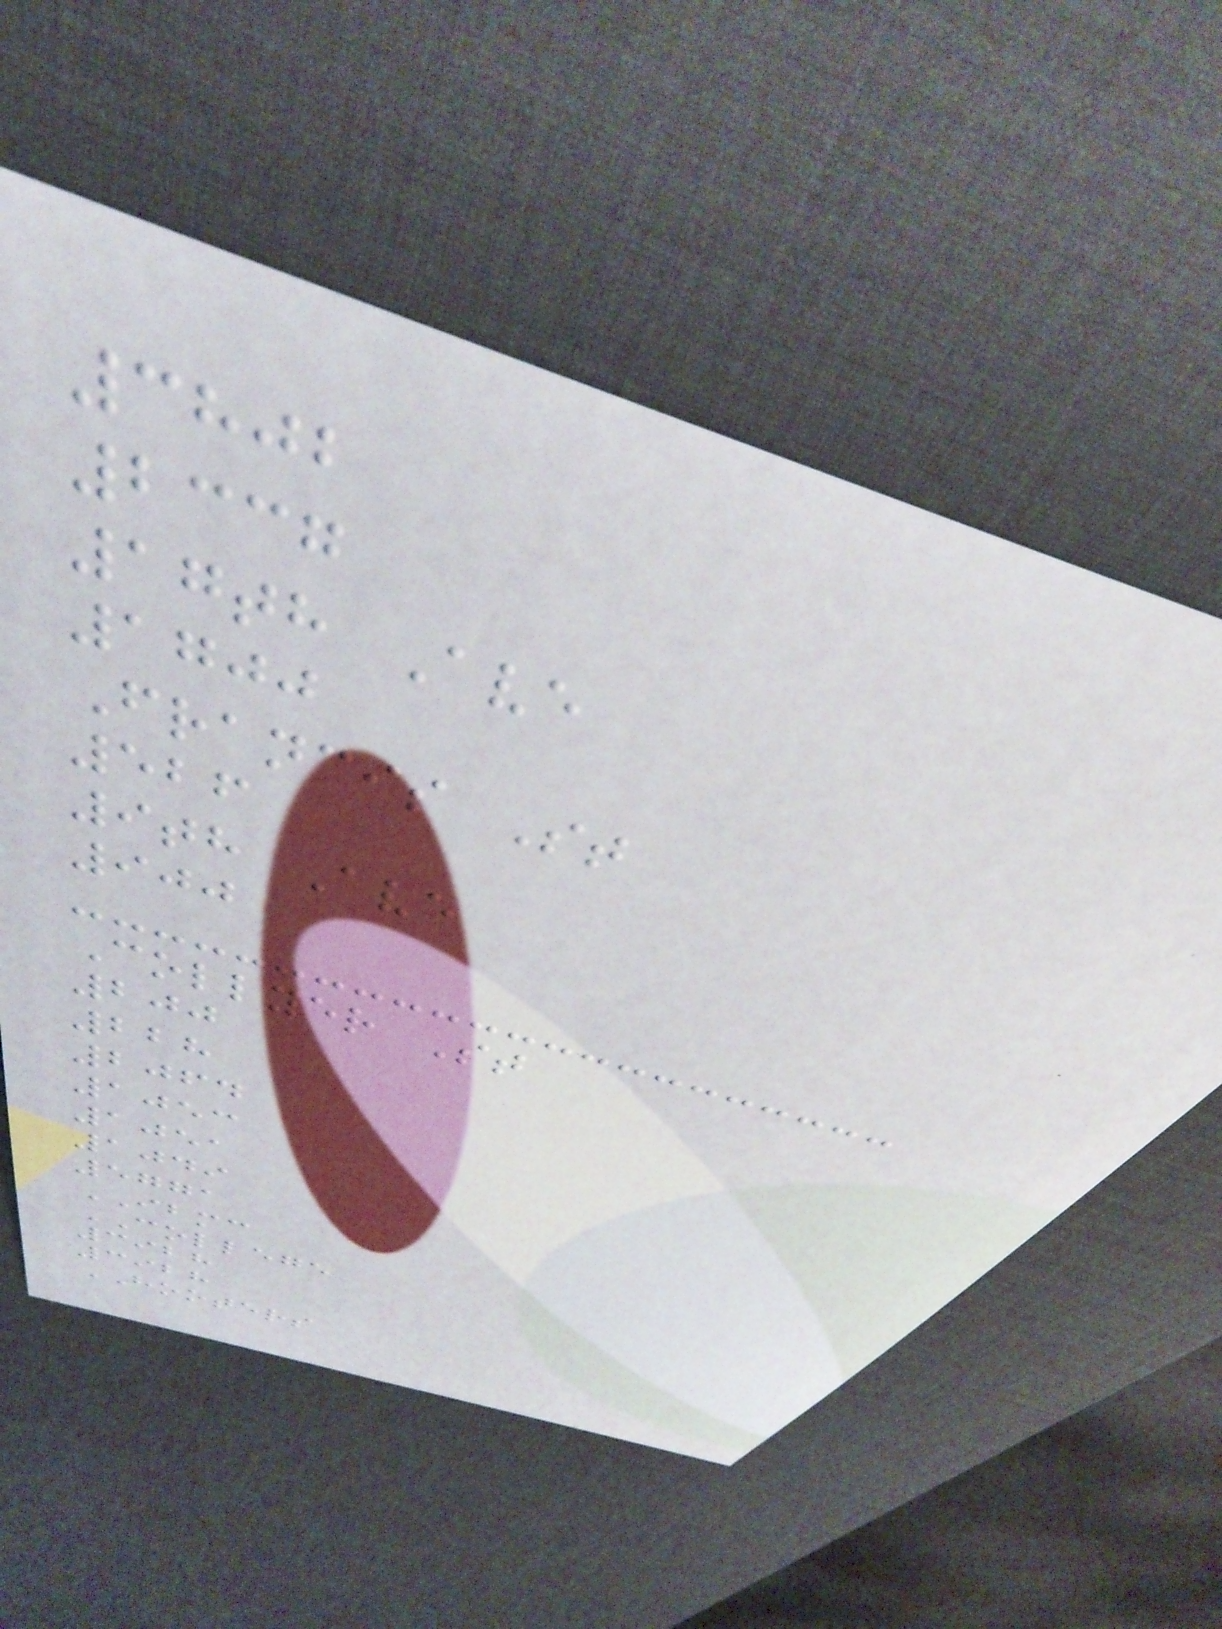3802
2337
17th Ave
1700
Francis St
526
9th Ave
900
Collyer St
200
228
2064
1053
1051
1049
5771
IBMC
COLLEGE
3928
3928
HOOTERS
